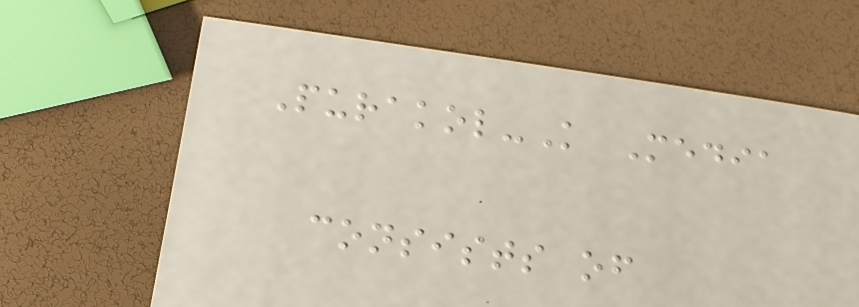Purakol-K Media
consists of
